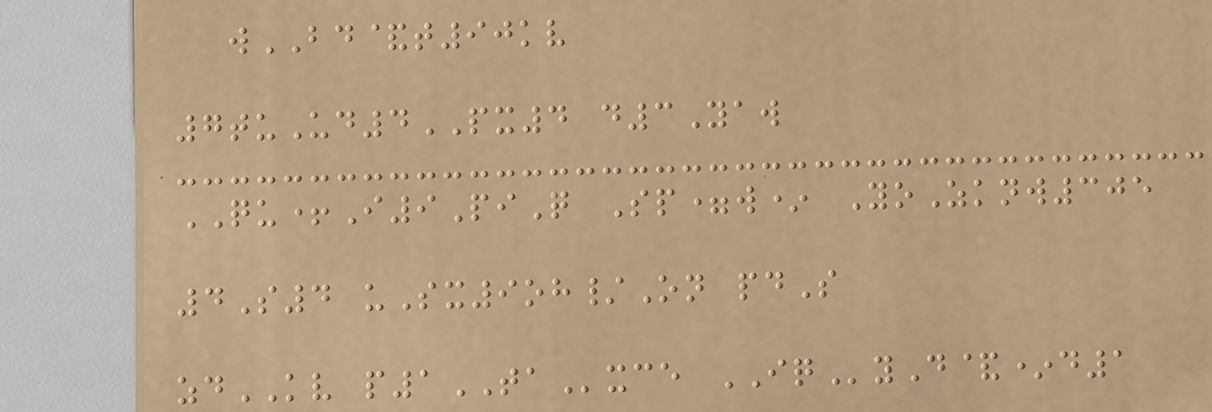wBD&t90kv
7tuUd4PX4 d3Yaw
QU+I9PiQ Sp=w* YoZknw305
4S4 uSx9oh/On pdS
zdKV p1TAxce IQyD&*d1
